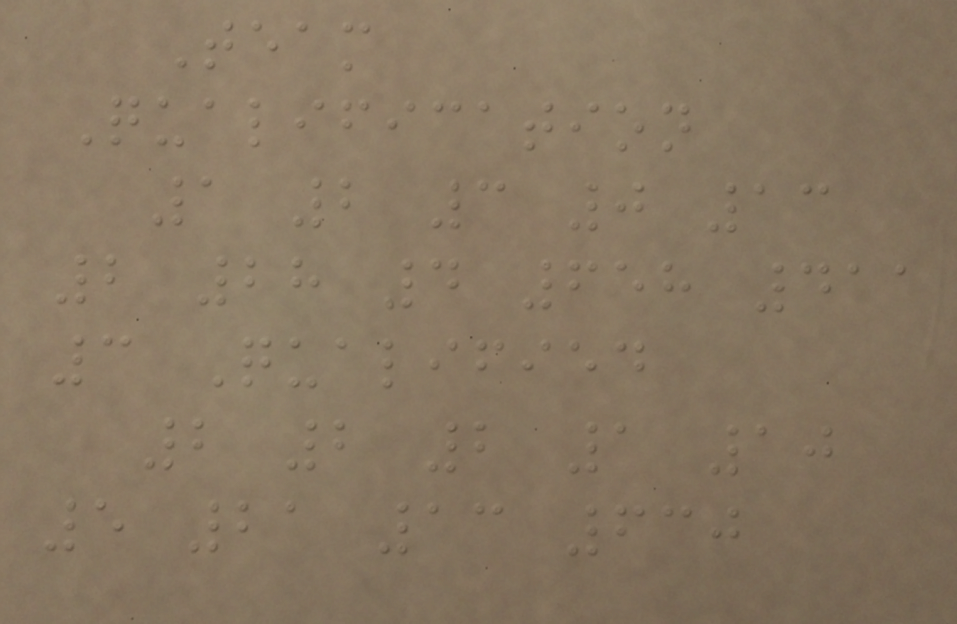Team
Qualification
1 2 3 0 13
2 28 4 658 411
3 Qualified
2 2 2 1 10
5 21 13 630
